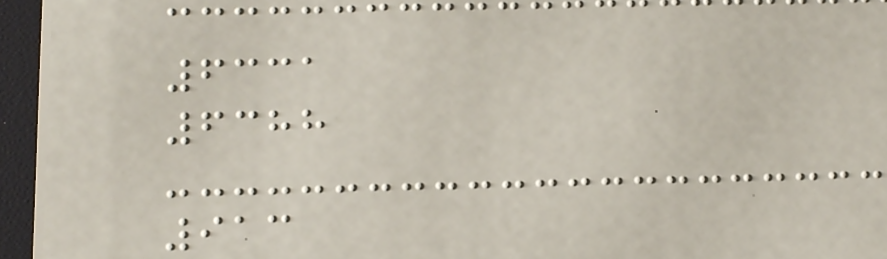6331
6388
913
